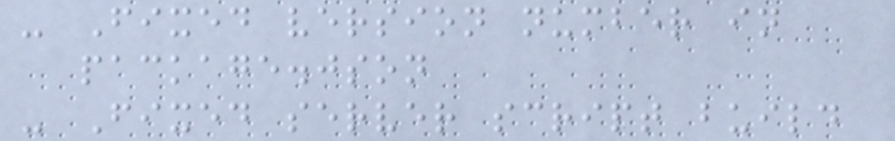- Fixed version number in
package.json
- Fixed server script build
